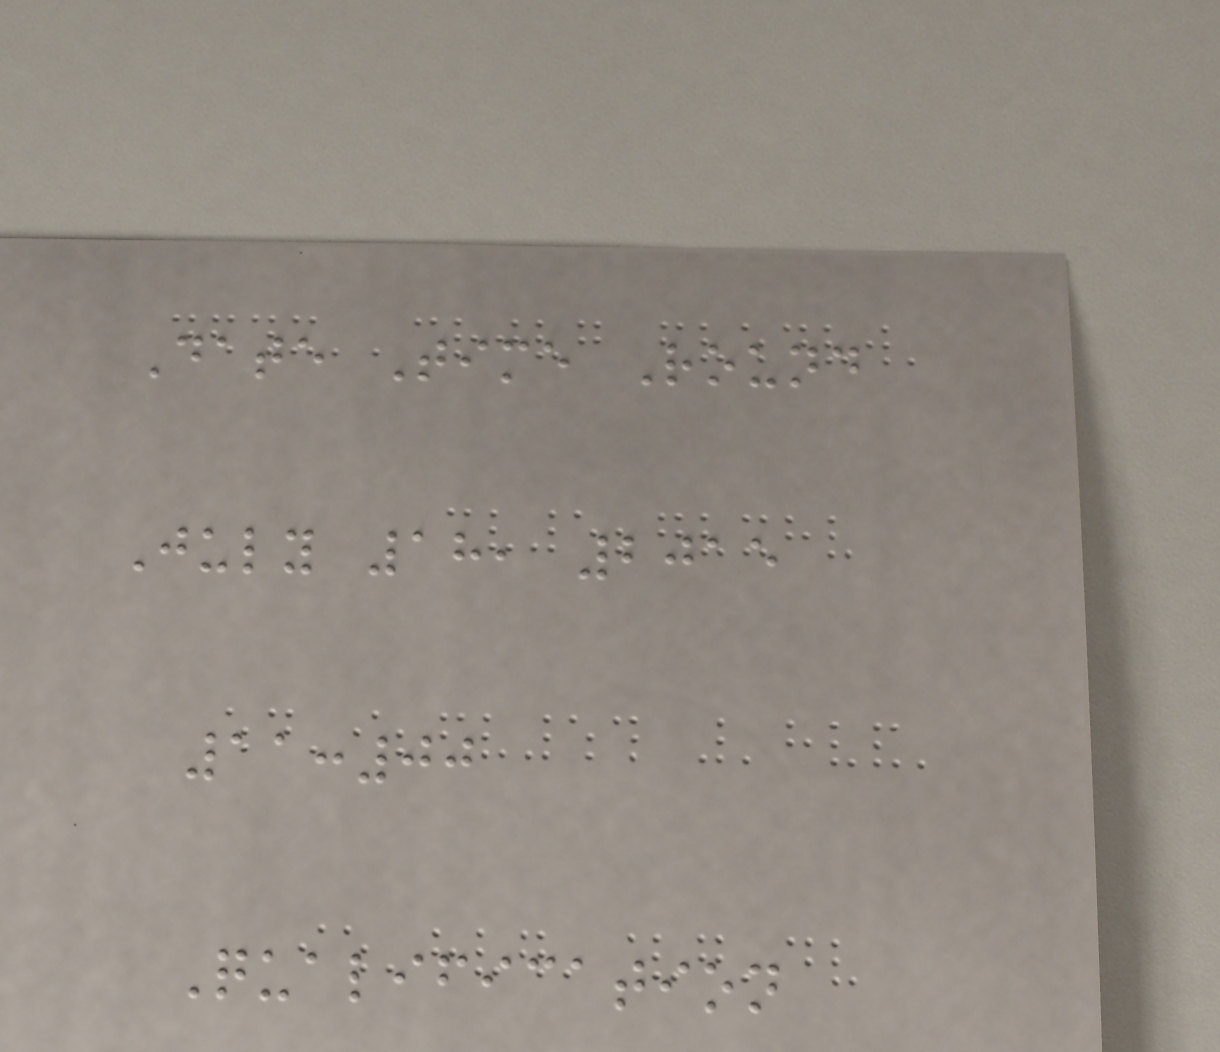Date Time Round
July 18, 2015
11:00
Qualification
